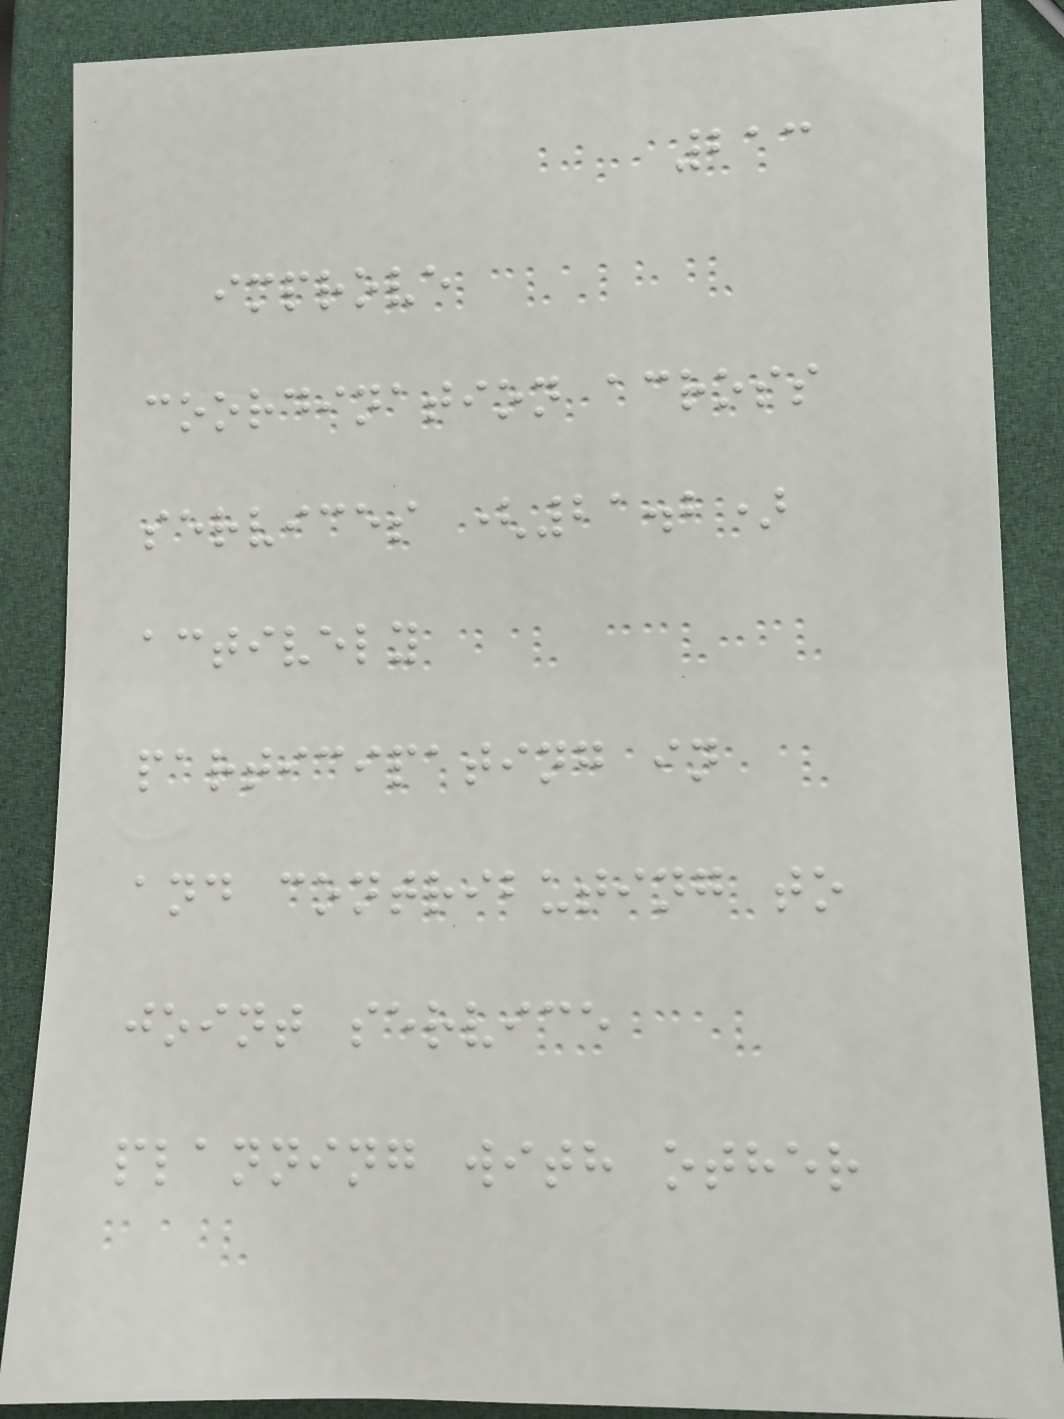213
improve
coordination across
services (21.2)
actively
participating in
and contributing to
joint service
planning with other
